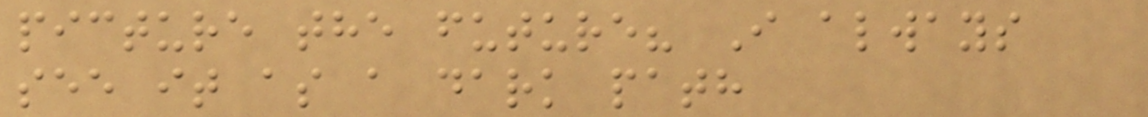picture the future? I always
see it as a dark path
